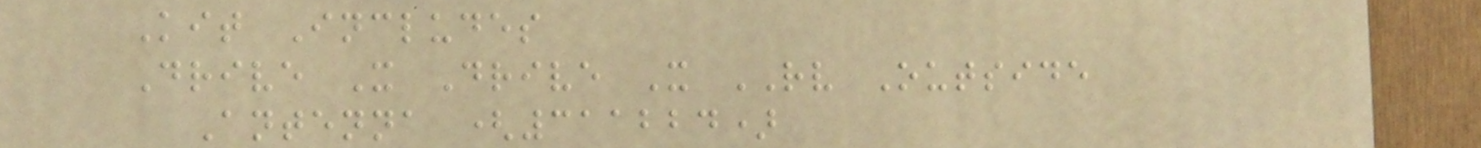Kit Includes
Drive X Drive X RV Outside
Antenna (311224)
